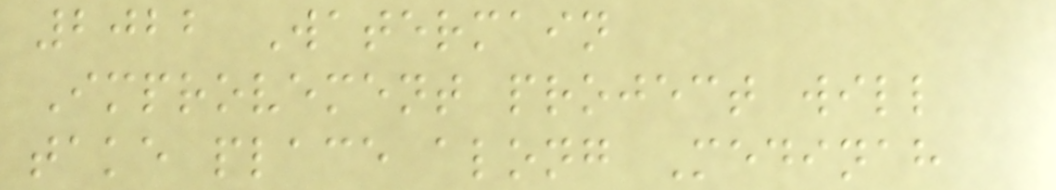2022 Watermain
Improvement project will
take place along Medinah
